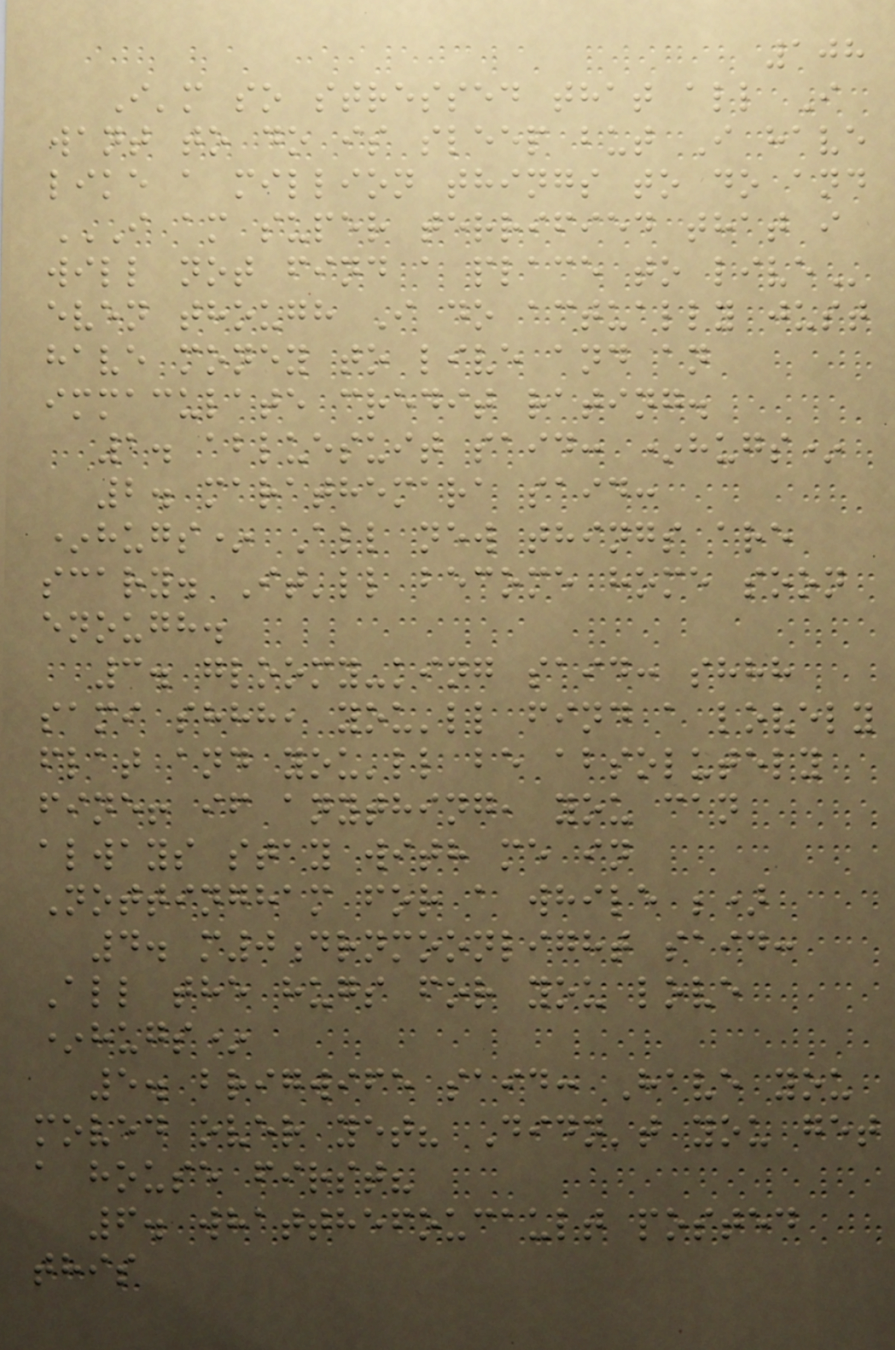108
I'm so stressed that all I
want to do is sleep but I have
like a million things to do and
I AM SUPER TERRIFIED THAT I
WILL NOT FIND A PLACE TO LIVE
even though I do actually just
have money to live and an
immaculate credit rating.
1. abluesuit said: *hugs*
2. marathemara said:
*hugs* All new things are
scary. It'll become home soon
enough.
3. gloomy-king said: shhh
sami shhh, you'll find a lovely
flat and you'll be absolutely
fine! if anything, you can
always stay with me in
Nottingham for a while ;)
4. m0drnmoonlight said:
All the hugs for you love
*hugs*
5. brigwife said: Have you
moved over yet? Didn't you get
a house first?
6. whatthefoucault posted
this
